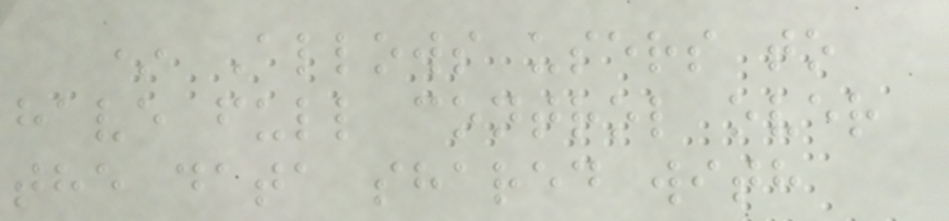* Allows users to
have full control over
the data shared with
